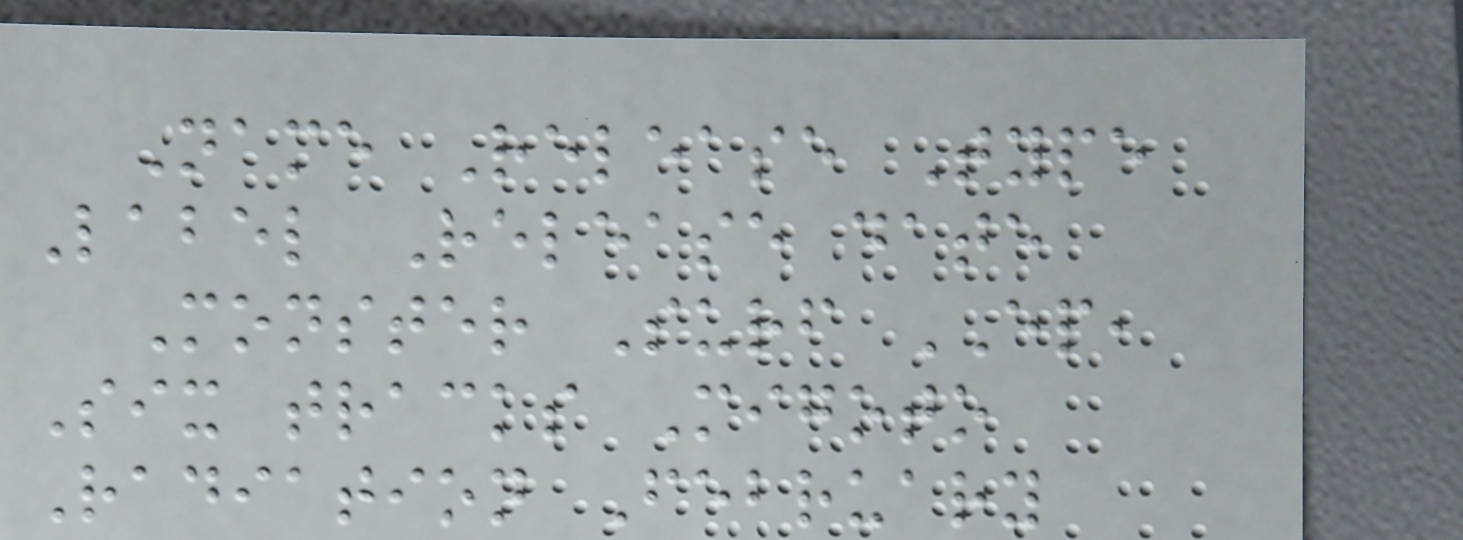Name Release Type
Label Release date
Monster Surf EP,
Six tracks Migoto
Radiation February
